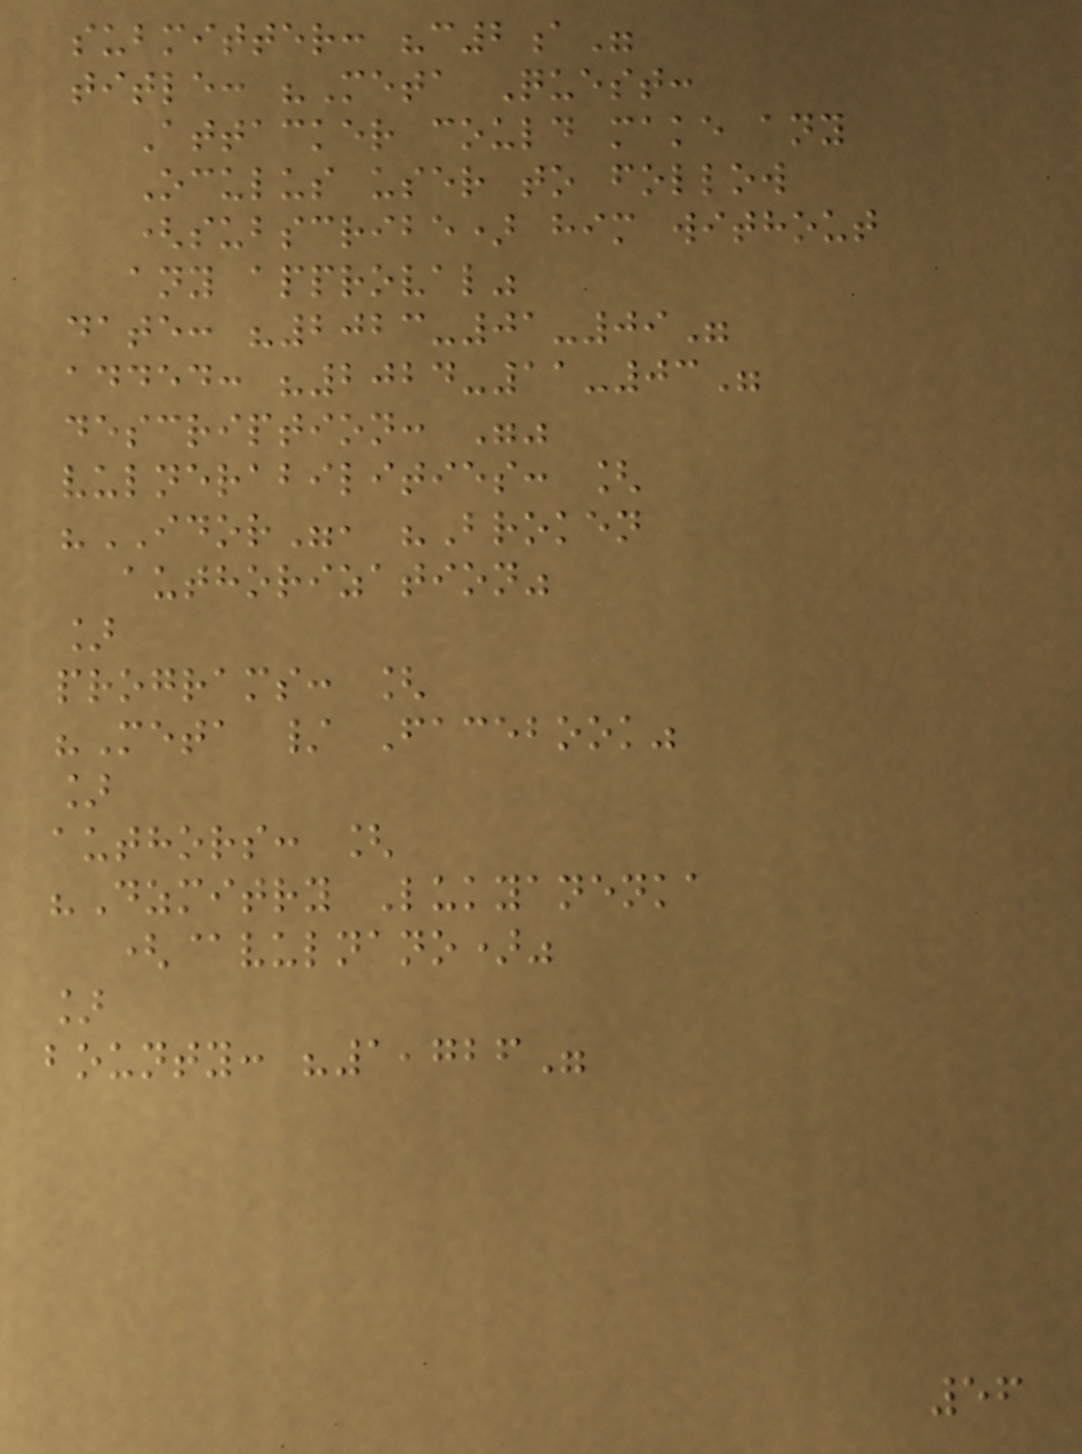submitter: "c2a"
title: "Meta Quest:
Attacker could make any
Oculus user to follow
(subscribe) him without
any approval"
date: "2023-01-09"
added: "2024-11-03"
description: ""
vulnerabilities: [
"IDOR", "Broken
authorization"
]
programs: [
"Meta / Facebook"
]
authors: [
"Dzmitry Lukyanenka
(@vulnano)"
]
bounty: "1,726"
56
